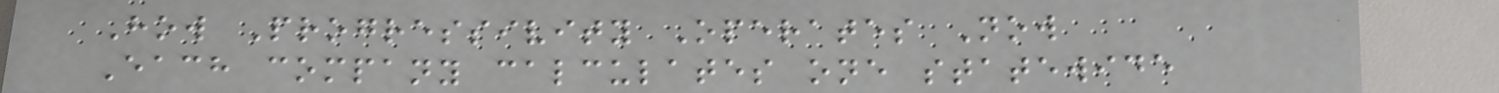How Progressivity Operates Now
Each company calculates one statewide
